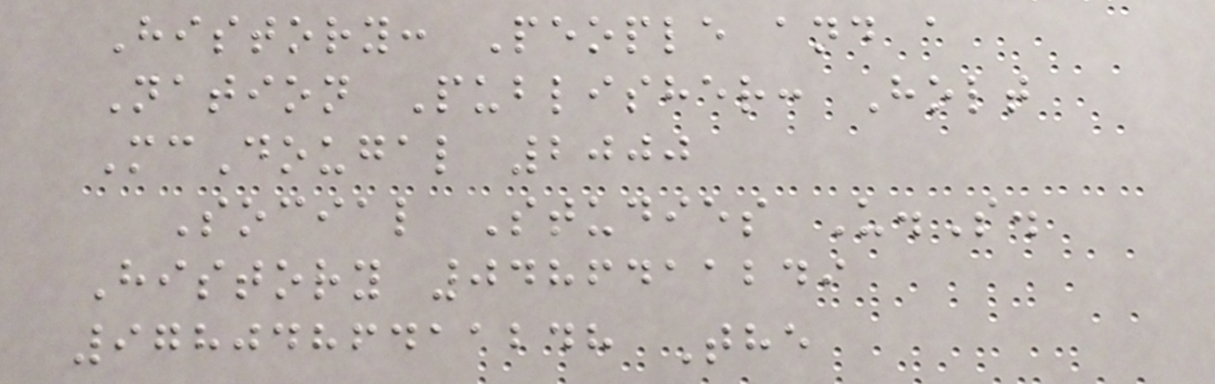History: People and a
Nation Publisher: Holt
McDougal 2000
Social Studies U.S.
History 0486411249
9780486411248 The
